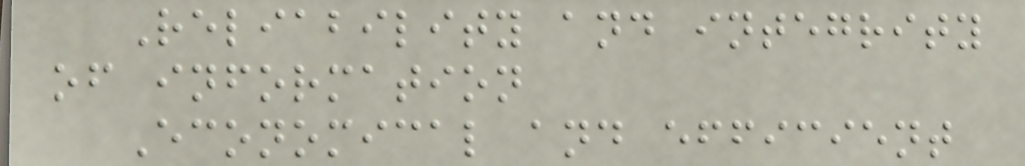Reliability and integrity
of information
Economical and efficient
